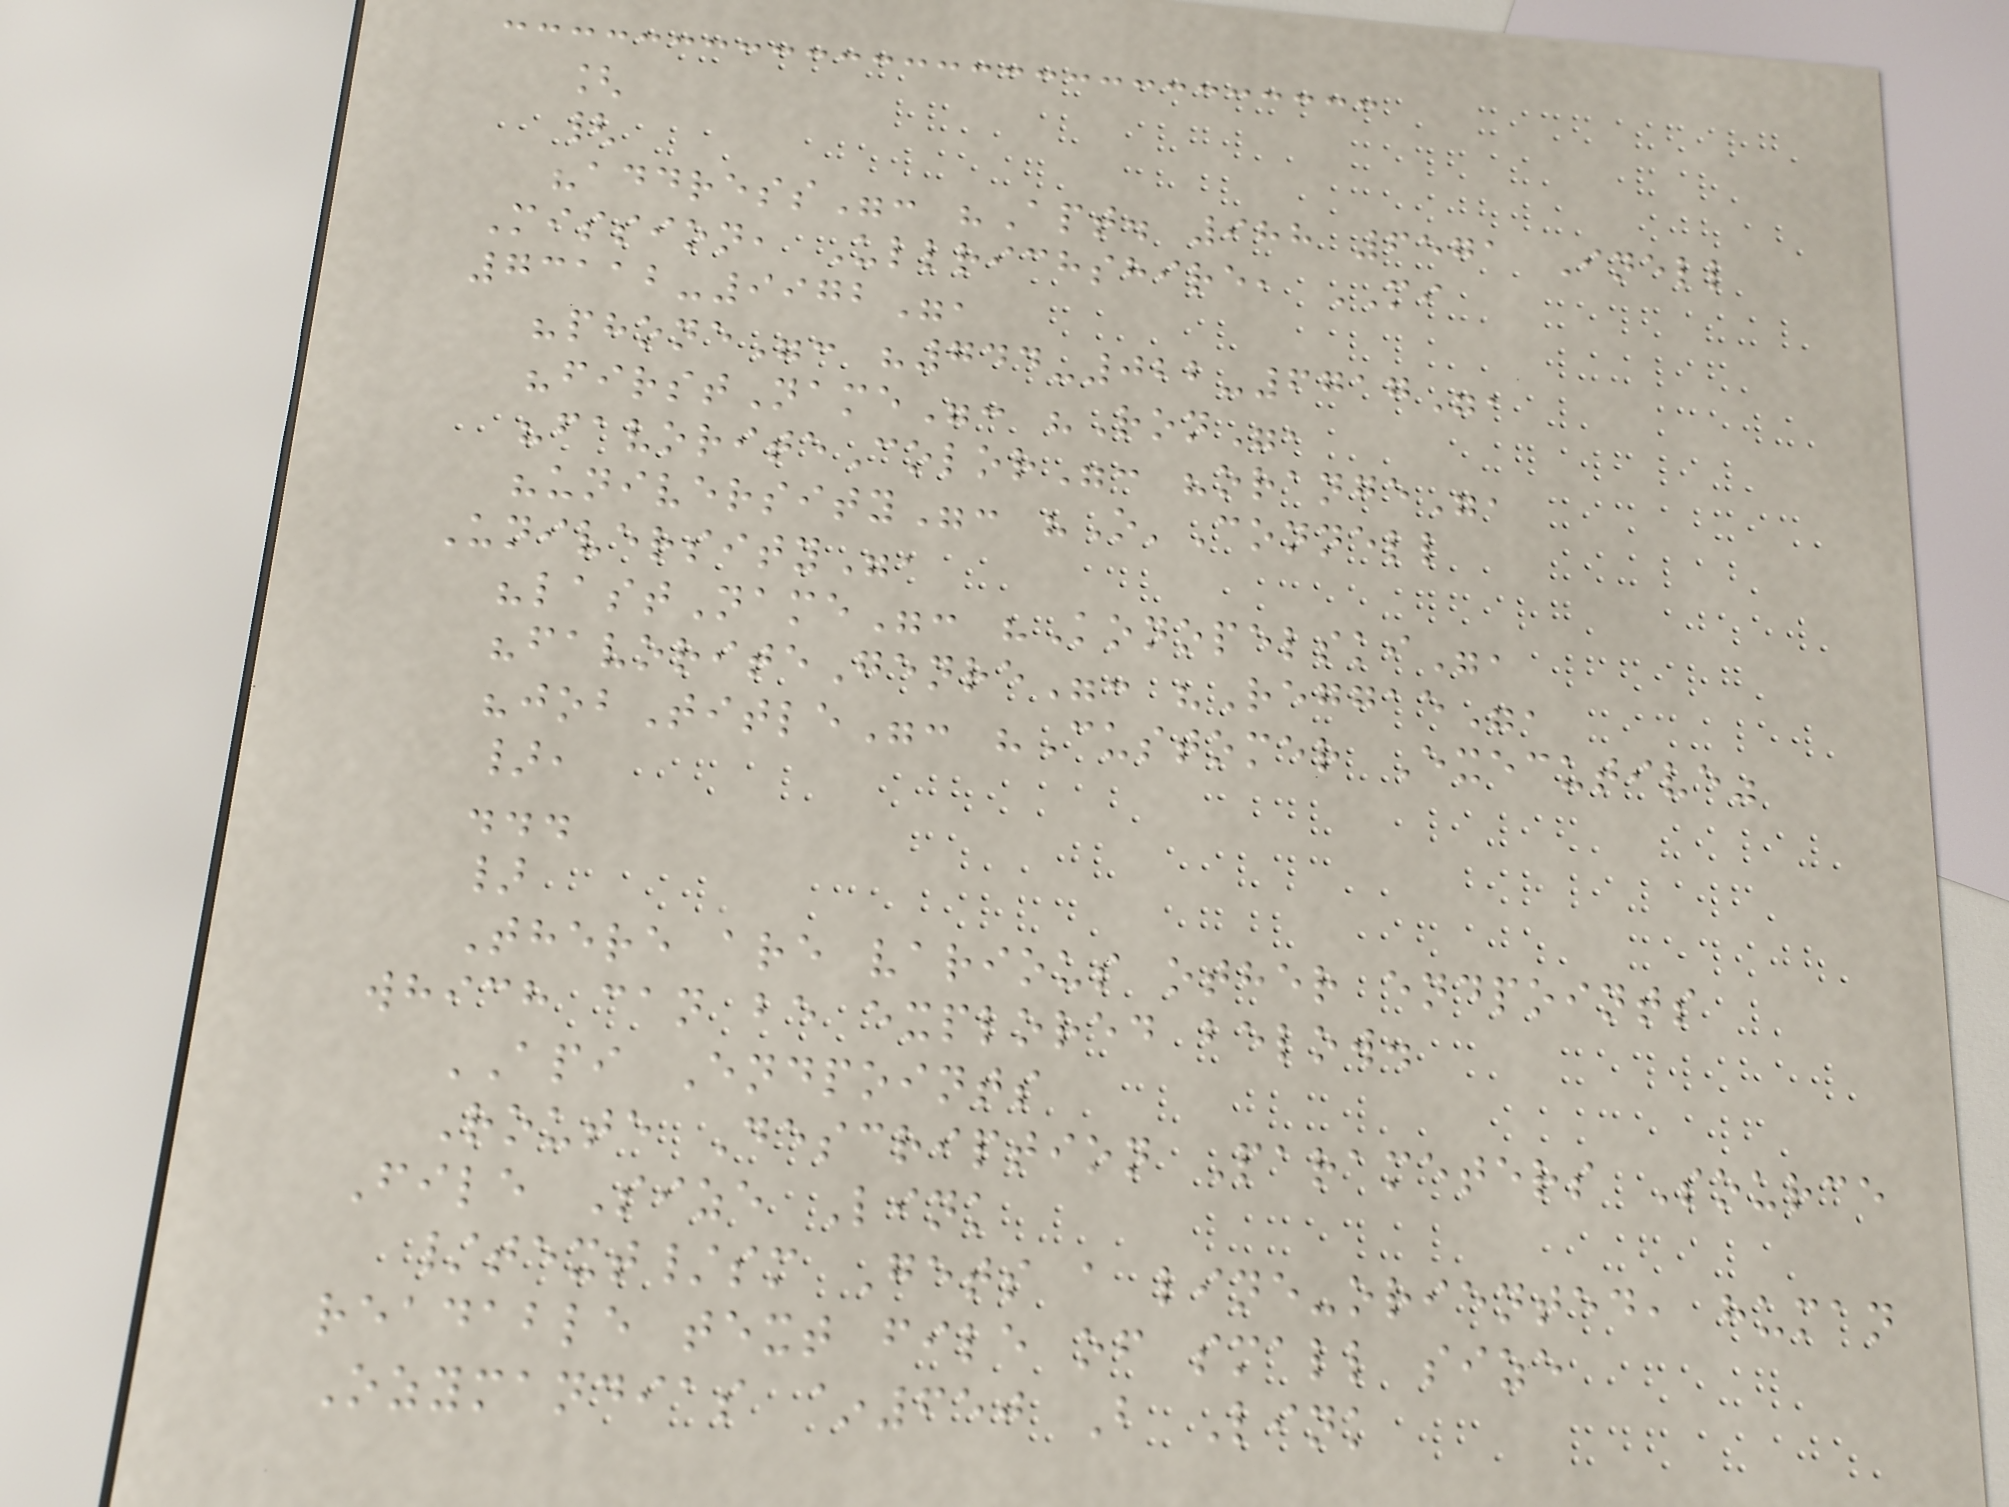[
{
"address": "Apt. 988 6571 Inell
Mission, Ullrichshire, MI
73112-9972",
"phone": "744-022-6717",
"firstName": "Ron",
"favoriteColor": "orange",
"university": "O'Connell
University",
"lastName": "Konopelski",
"favoriteGenre": "Reggae",
"jobTitle": "Customer Executive"
},
...
}
There are various other endpoints
which can be explored below.
API Endpoints
Route Description Parameters Source
File Size Link
/text/sm Gets a line-oriented, human
readable text file of small size
Ozymandias ~650 B Link
